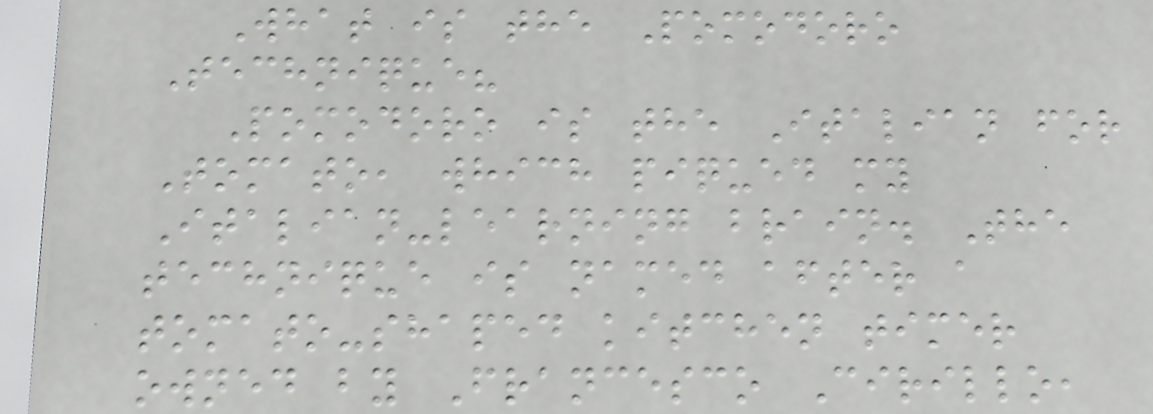What is the Pomodoro
Technique?
Pomodoro is the Italian for
Tomato, which piqued my
Italian-learning brain. The
technique is named after a
tomato-shaped kitchen timer
owned by Francesco Cirillo,
